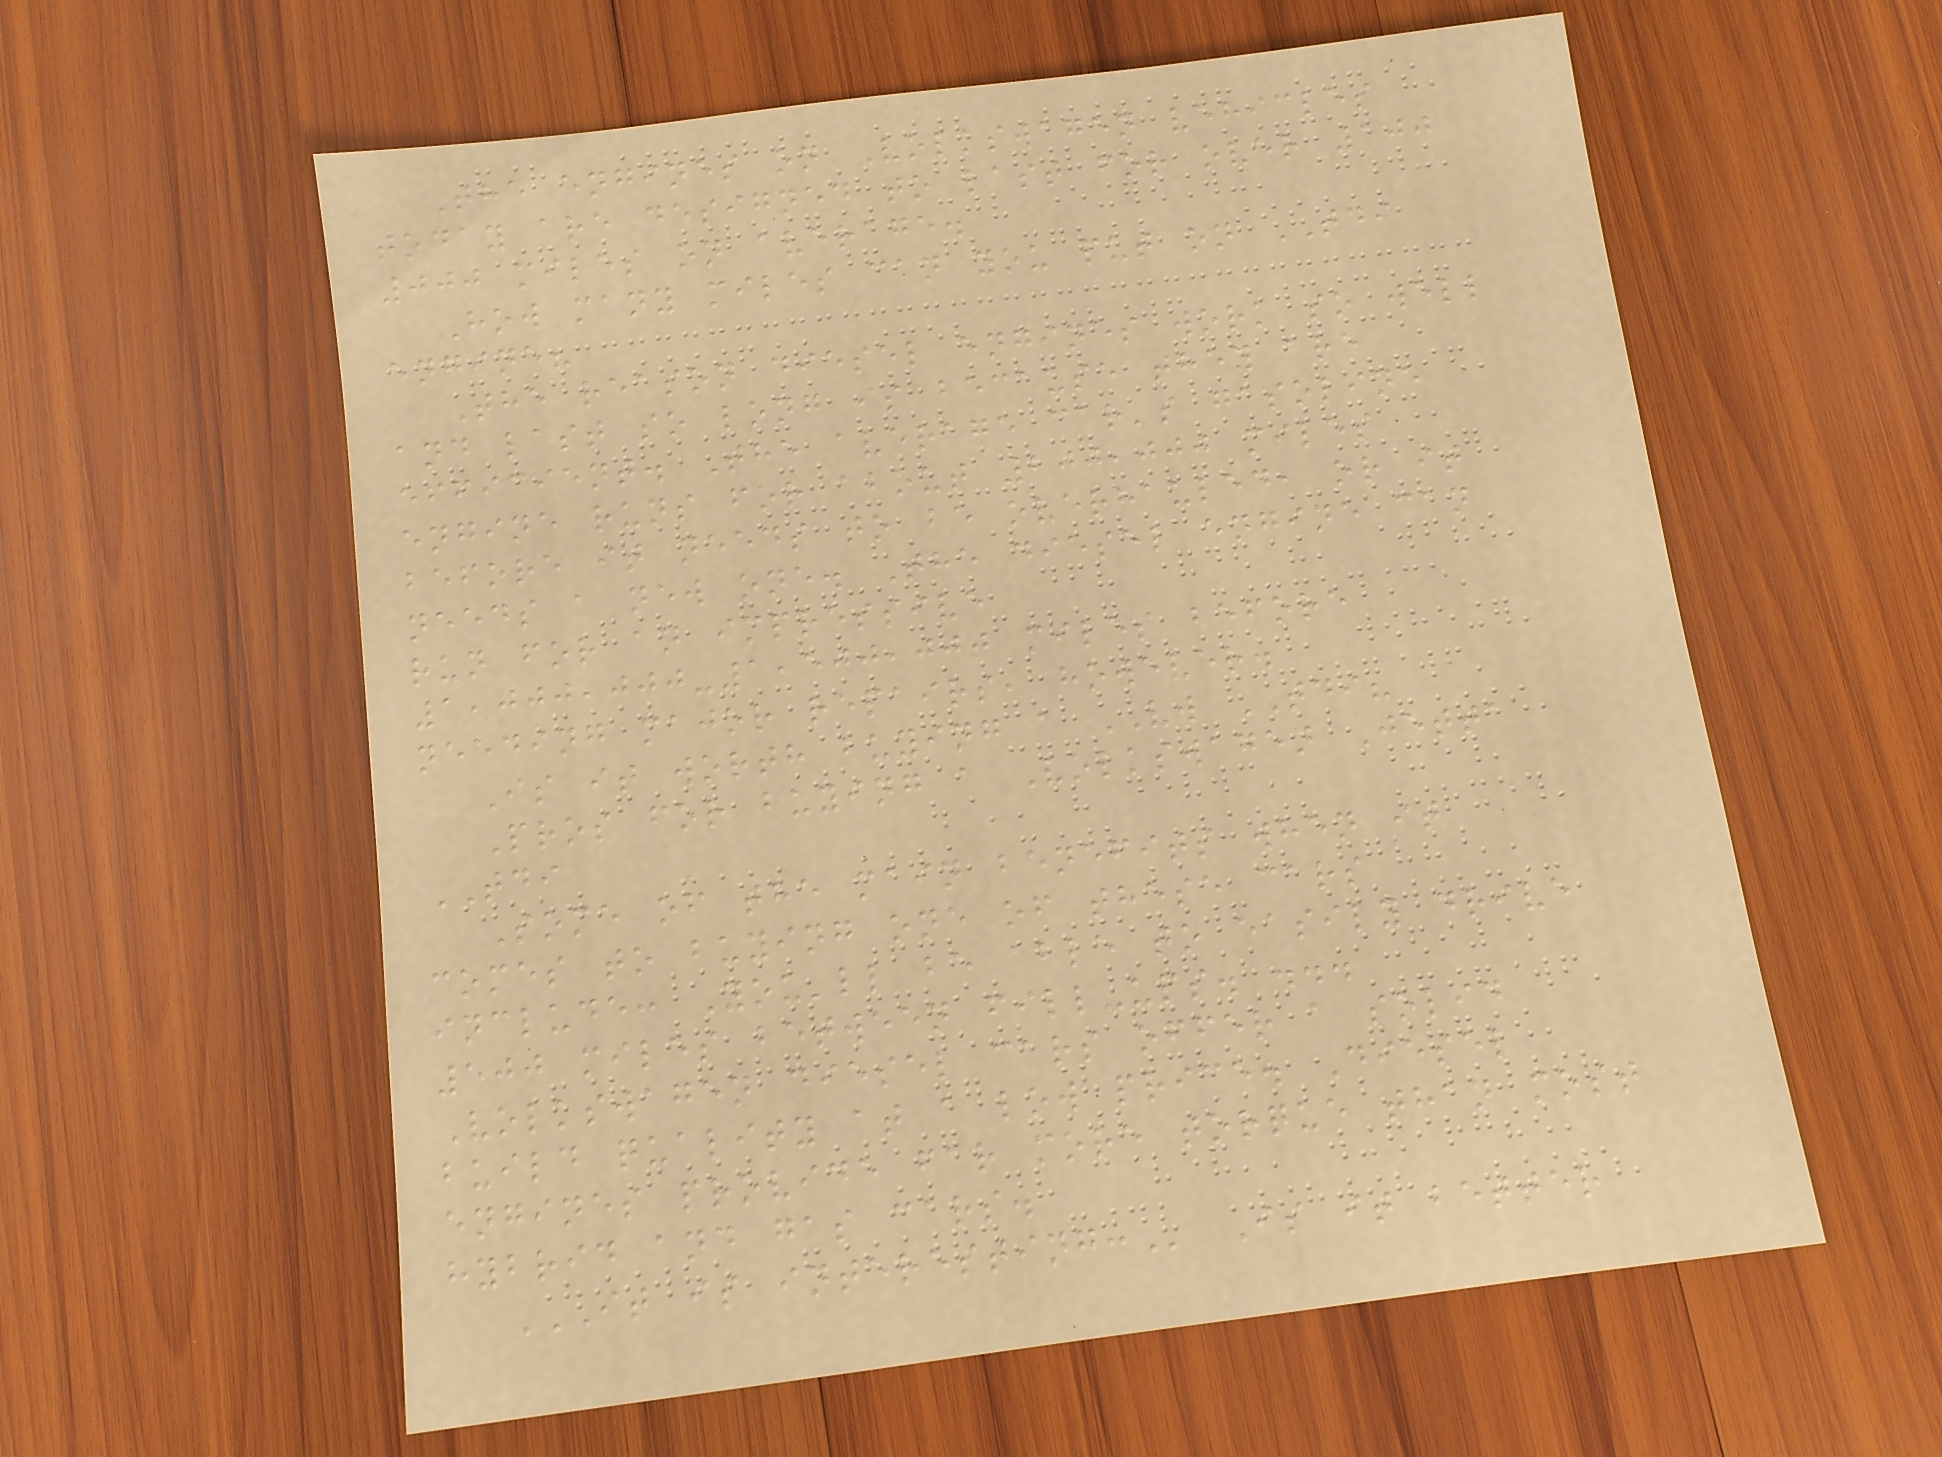The engines on Volkswagen vehicles
today are designed to last for over 100
000 miles on average.
How many miles can you put on TDI
engine?
The reason diesel engines work so well
and last so long is because they are
efficient. The average car's gasoline
engine runs for about 200,000 miles
before it needs to be overhauled, or it
needs a new one. The diesel engine can
run for an impressive
1,000,000-1,500,000 miles before
needing major repairs, however.
Is it worth buying a VW TDI?
Pros for buying a Volkswagen Jetta
TDI
Some of the main benefits when it
comes to buying one of these cars
include: You'll be able to easily drive
500 miles between fill-ups. ...
Volkswagen diesel cars offer a solid
build quality at a low price. Diesel
engines provide far more torque than most
hybrid and gas cars.
IT IS INTERESTING: Is it better
